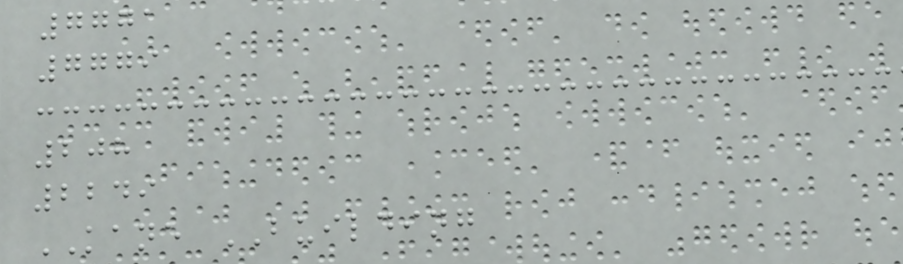7771
7779
208
2249
KANE BUILDING
